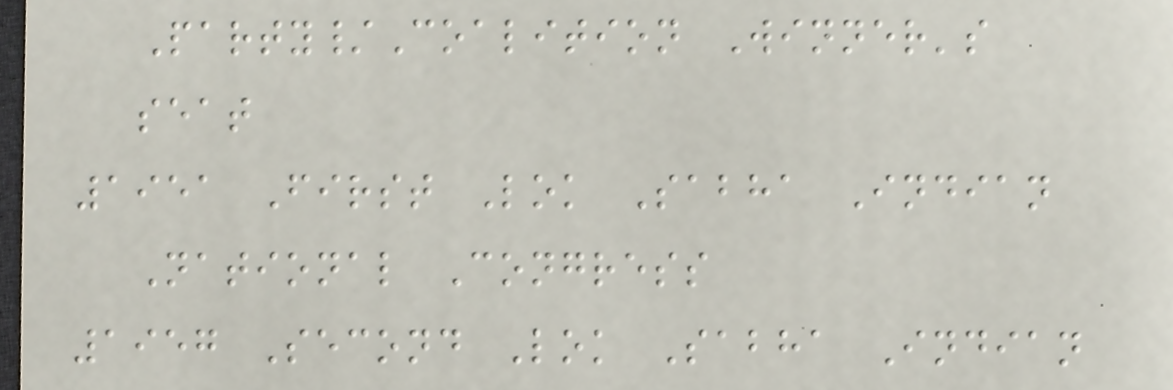Party/Coalition Winner's
seat
1951 First Lok Sabha Indian
National Congress
1957 Second Lok Sabha Indian
